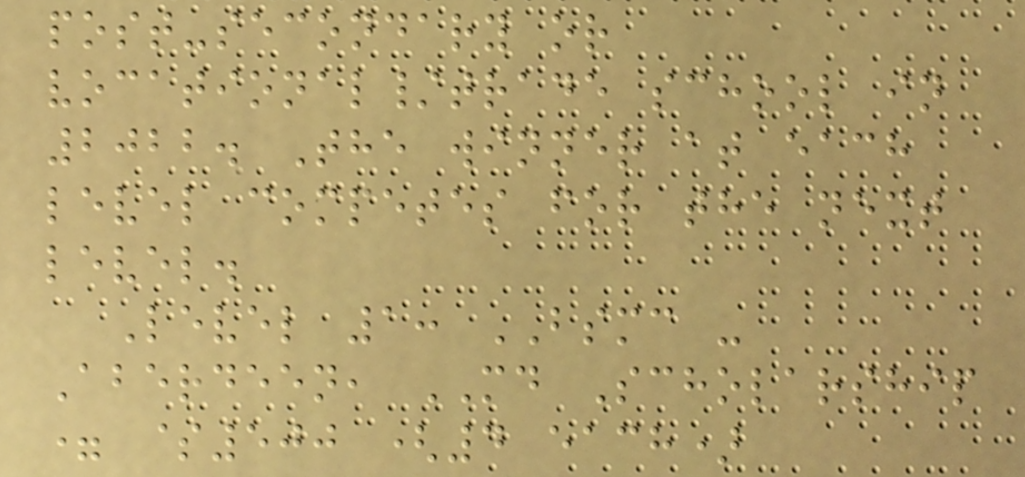post-secondary or
vocational/trade school in
2022. The winner at each
level competes for the next
level.
Level 1: BSMC -
Aberdeen, MD Scholarship
= $500 (4 each)
